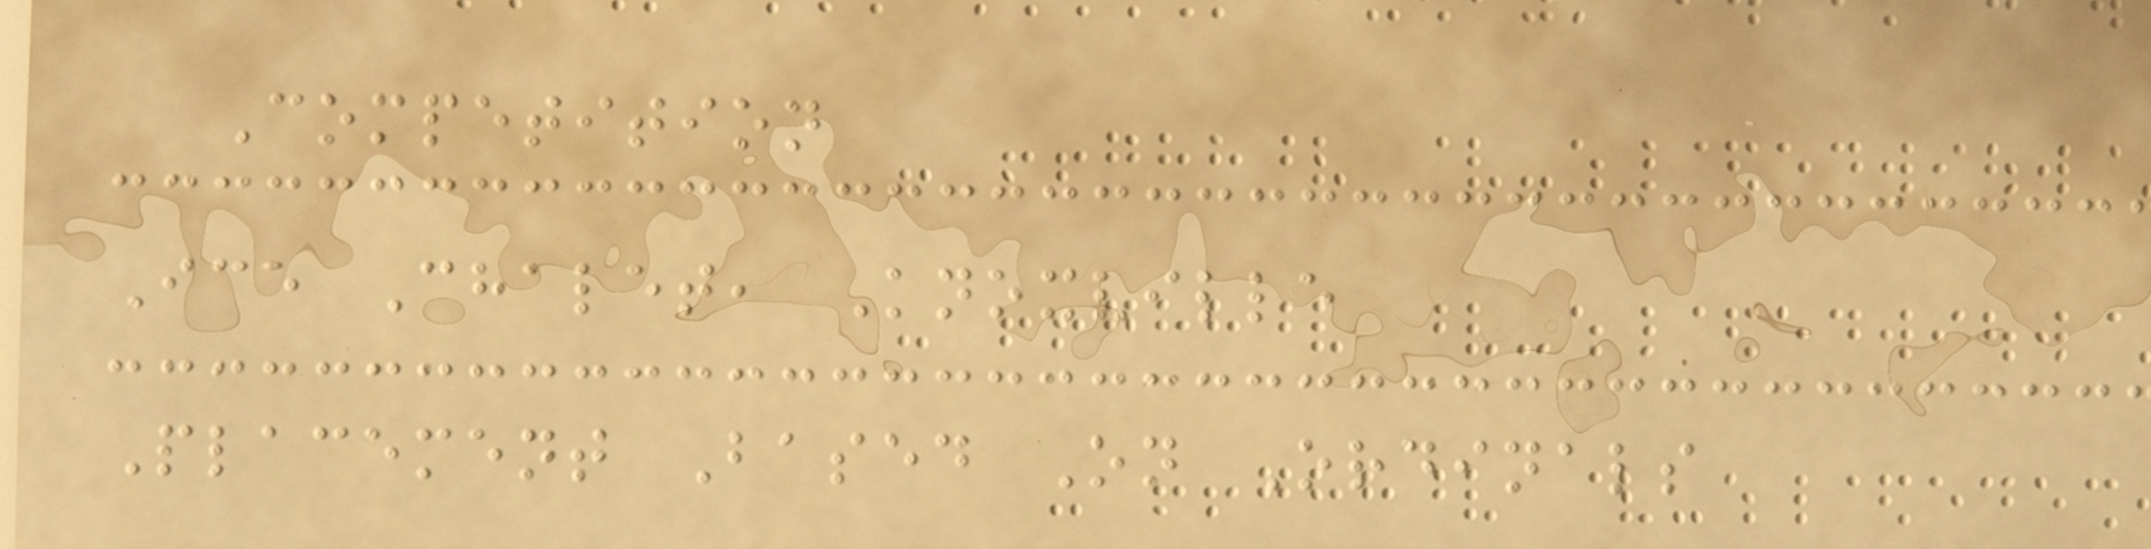Competition
Ice Chalet, Knoxville
Placement Based On Ordinals
